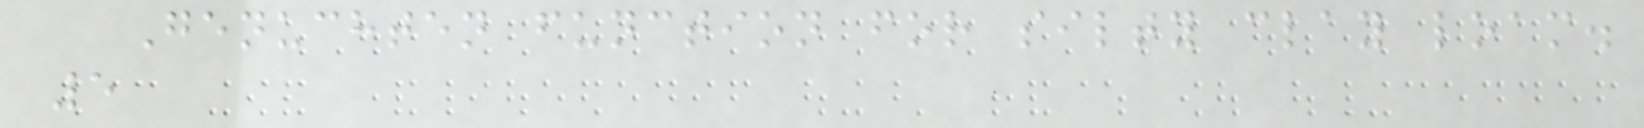Genuchten function for silty clay loam.
5
